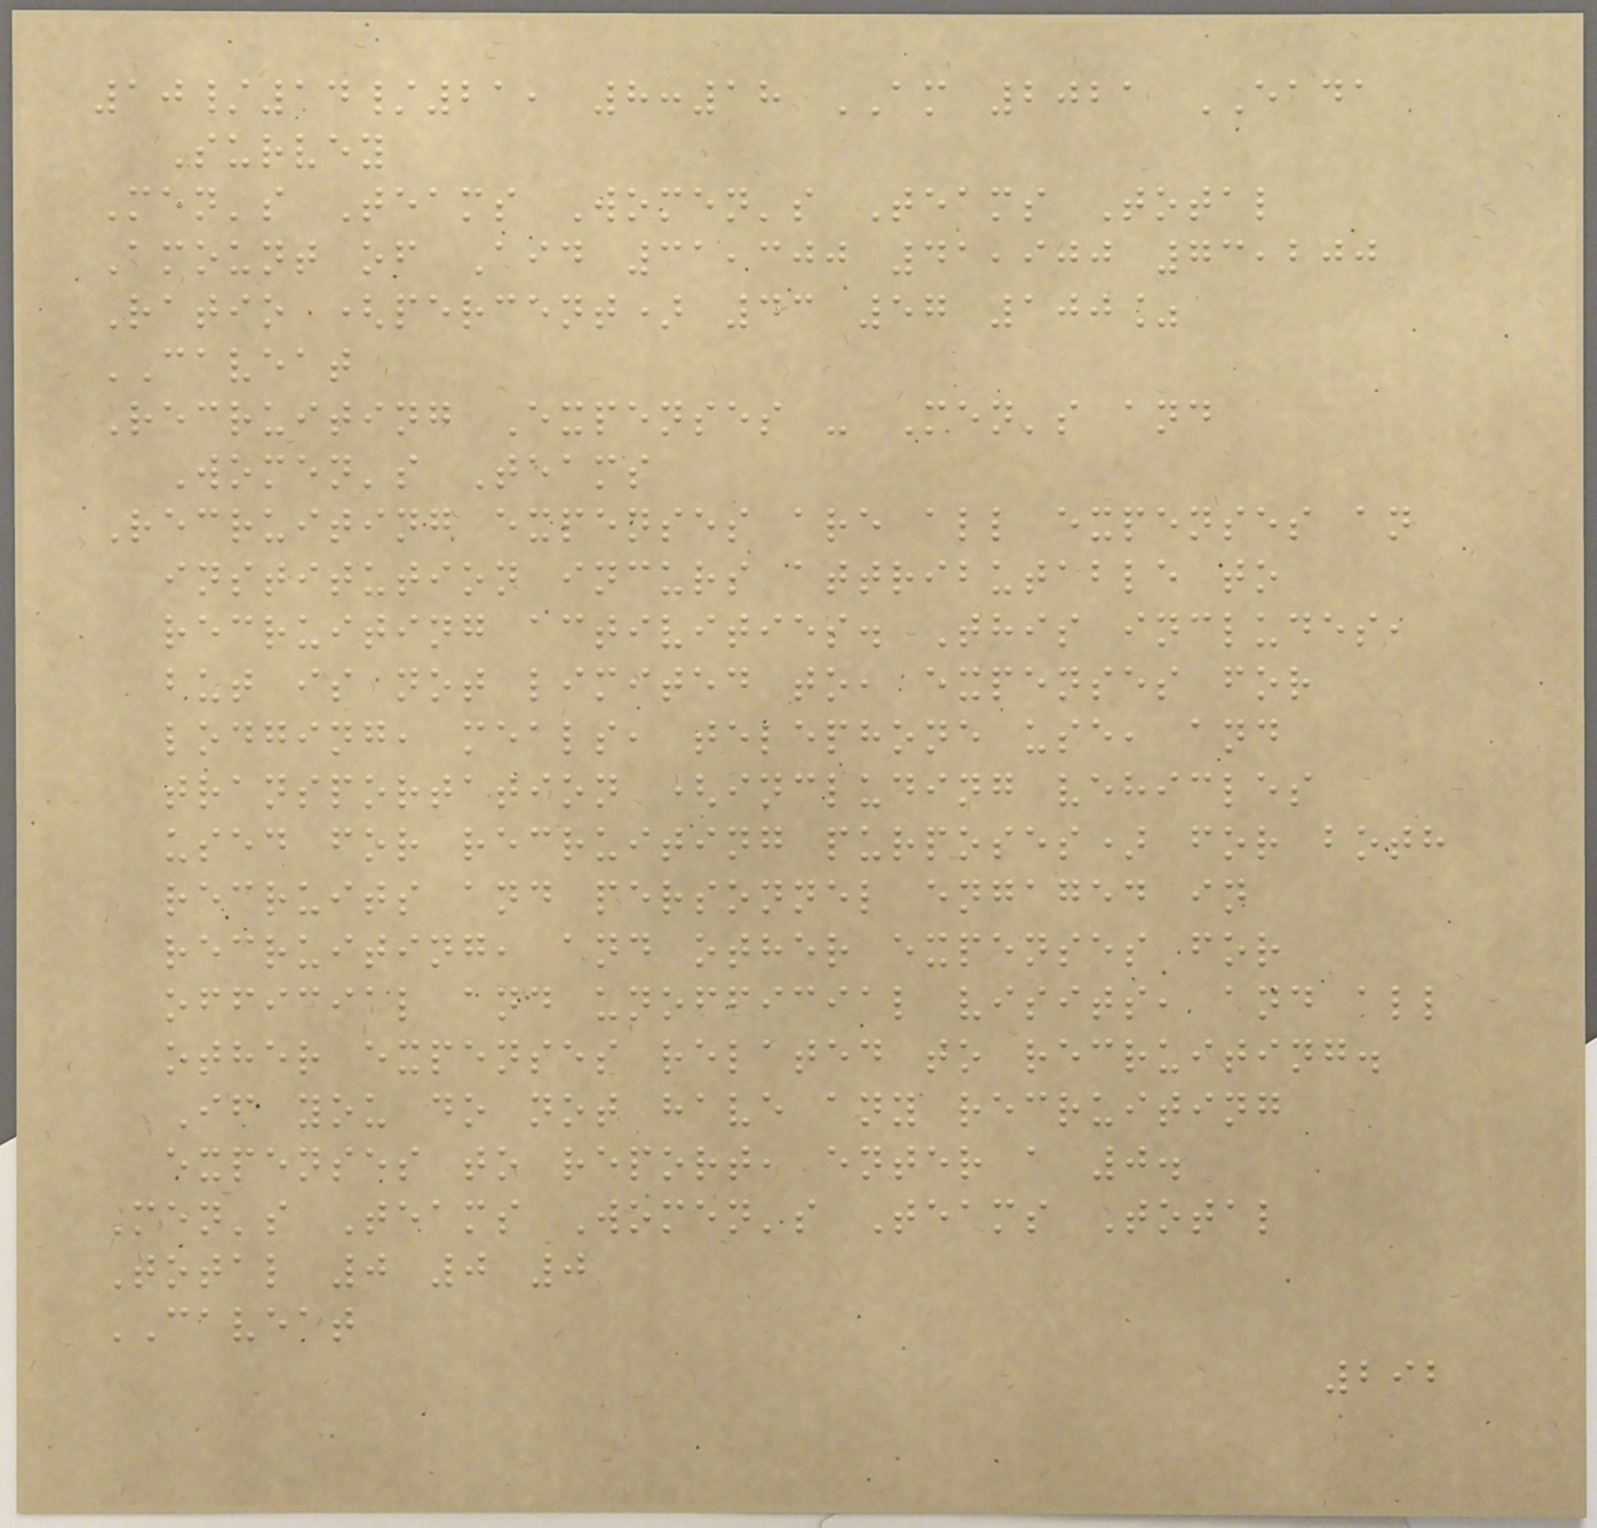10/14/21, 8:18 AM 2021 EADA
Survey
Men's Teams Women's Teams Total
Amount of Aid 31,300 41,900 73,200
Ratio (percent) 43 57 100%
CAVEAT
Recruiting Expenses - Men's and
Women's Teams
Recruiting expenses are all expenses an
institution incurs attributable to
recruiting activities. This includes,
but is not limited to, expenses for
lodging, meals, telephone use, and
transportation (including vehicles
used for recruiting purposes) for both
recruits and personnel engaged in
recruiting, and other expenses for
official and unofficial visits, and all
other expenses related to recruiting.
If you do not have any recruiting
expenses to report, enter a 0.
Men's Teams Women's Teams Total
Total 0 0 0
CAVEAT
292
